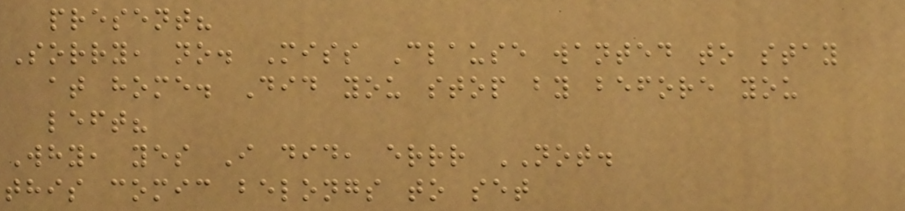present?
Sorry, no. Miss Clause wanted to stay
at home. Did you stop by before you
left?
Why, yes I did, errr NOT.
this comic belongs to set
